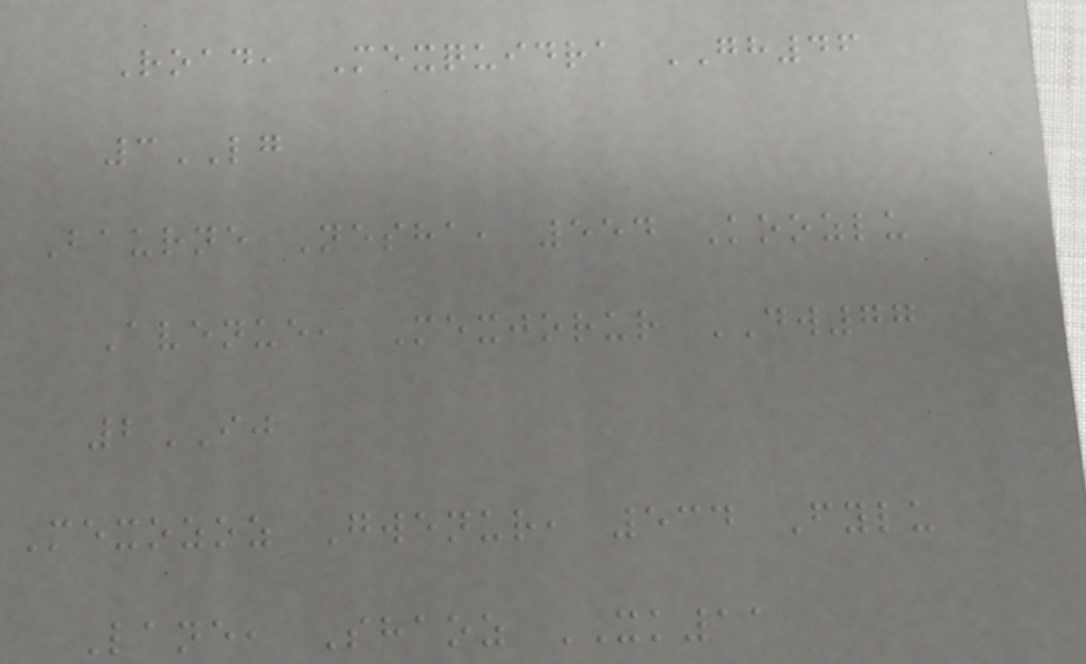Road, Mexquidra GH46
3LG
Baurne Nesha, 554 Koozlu
Avenue, Mexjorur DW77
2IJ
Mexozoz Gwenur, 534 Fylu
Lane, Shaoz XK11
